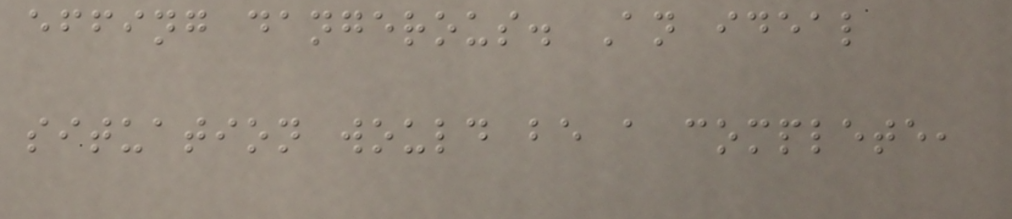effing dangerous. An ideal
situation would be a complete,
